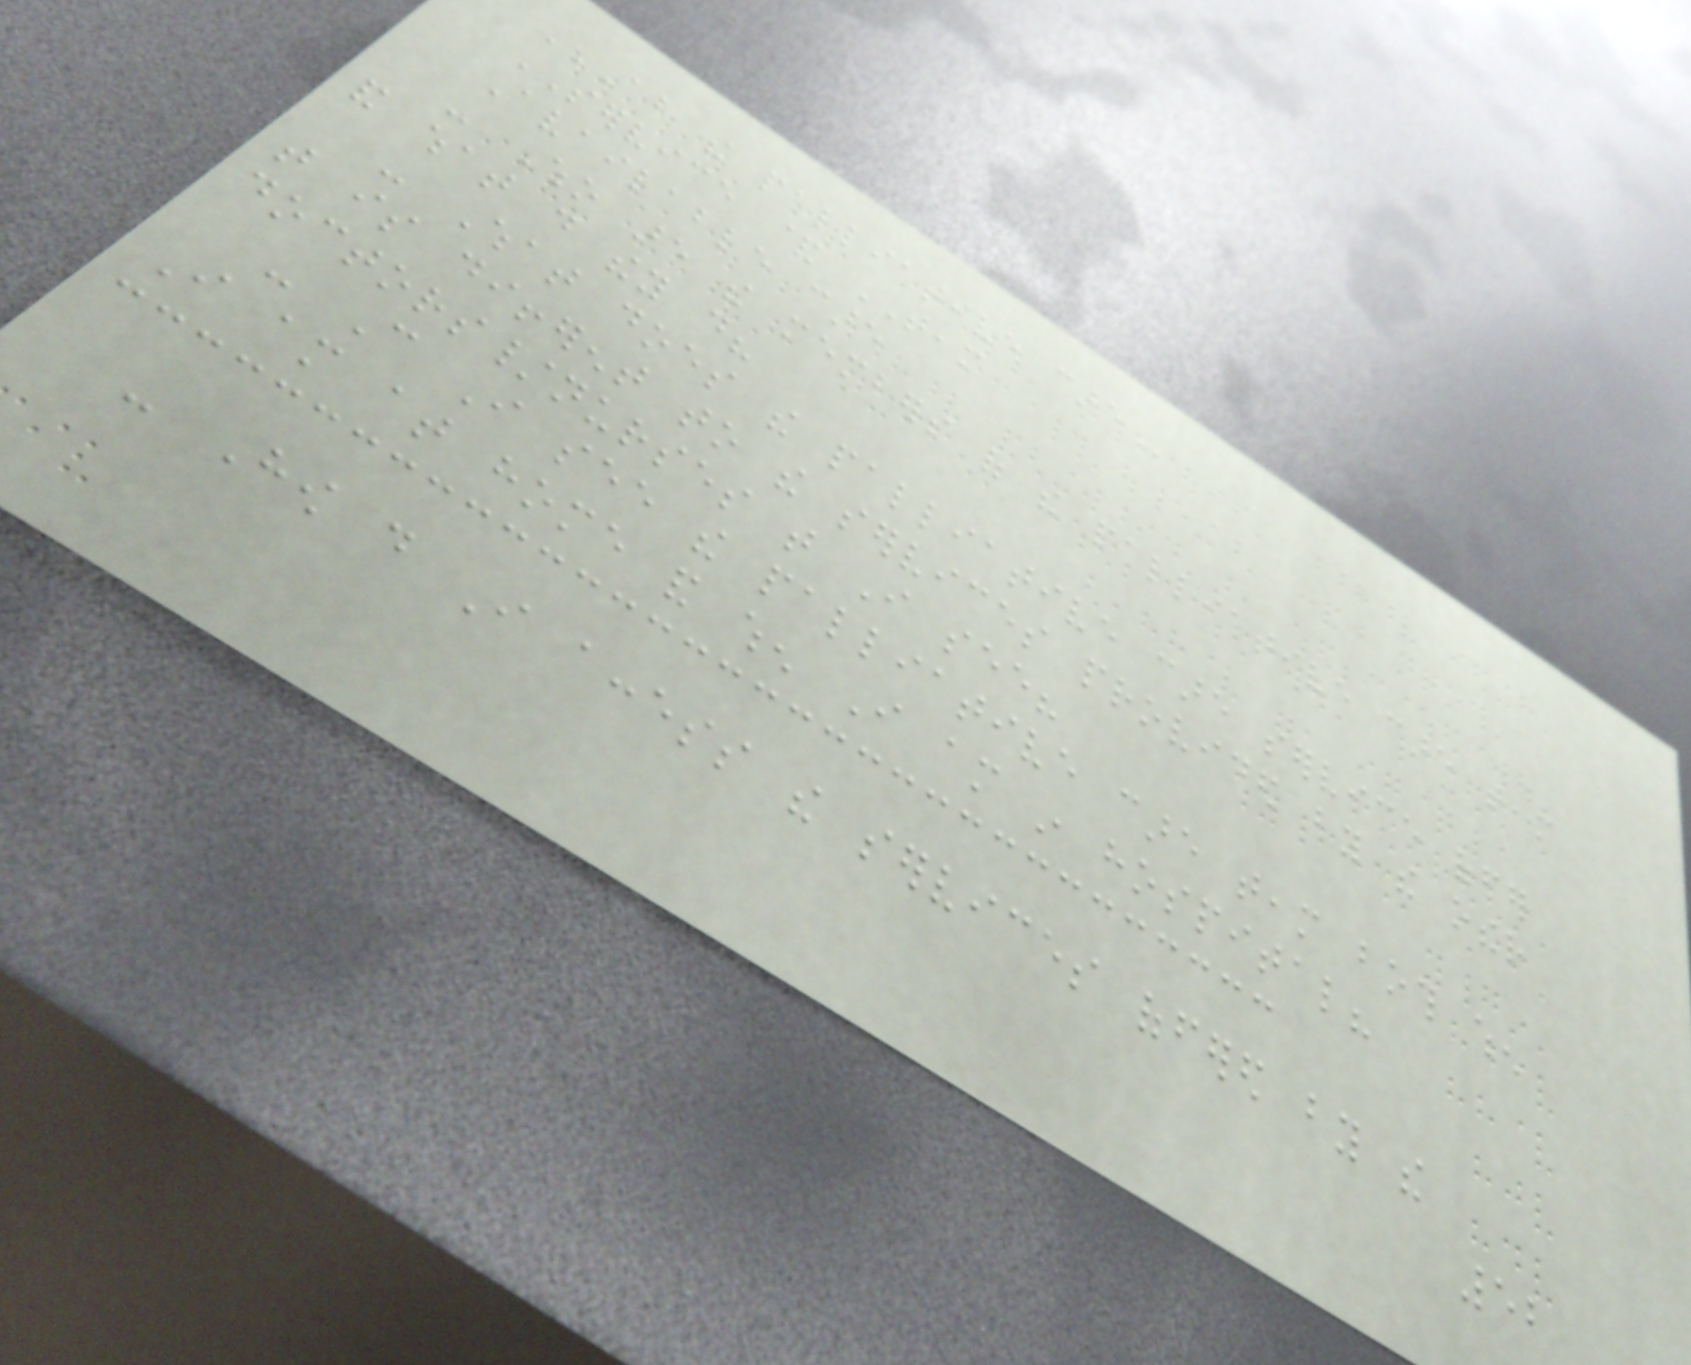ABOUT THE PALLIATIVE CARE
SERVICE & TEAM
Available care
- Who are the members of the palliative care team
and what do they do?
- What does the palliative care service offer
that is different to the services provided by the other
doctors/nurses that I see?
- Can I see the palliative care team both when
I am at home and when I am in hospital?
- How do I access the services offered by the
52
